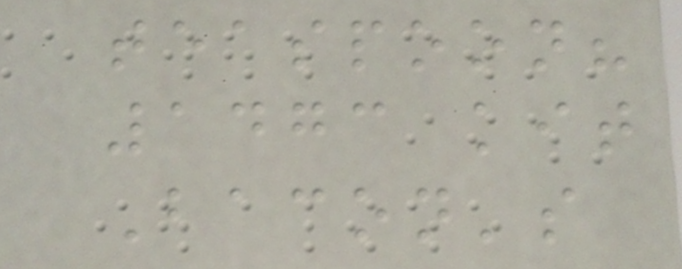teaspoon?
1473 kit
Bacon's
